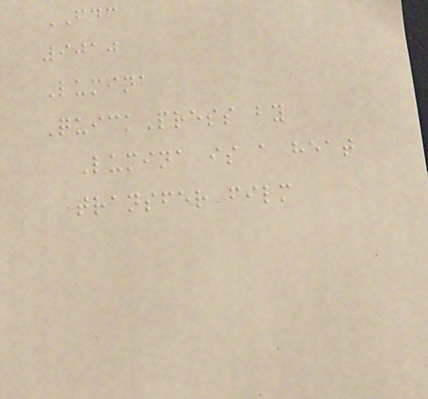FDC
9010
Lumina
QuickPress by
Lumina is a heat
transfer film
